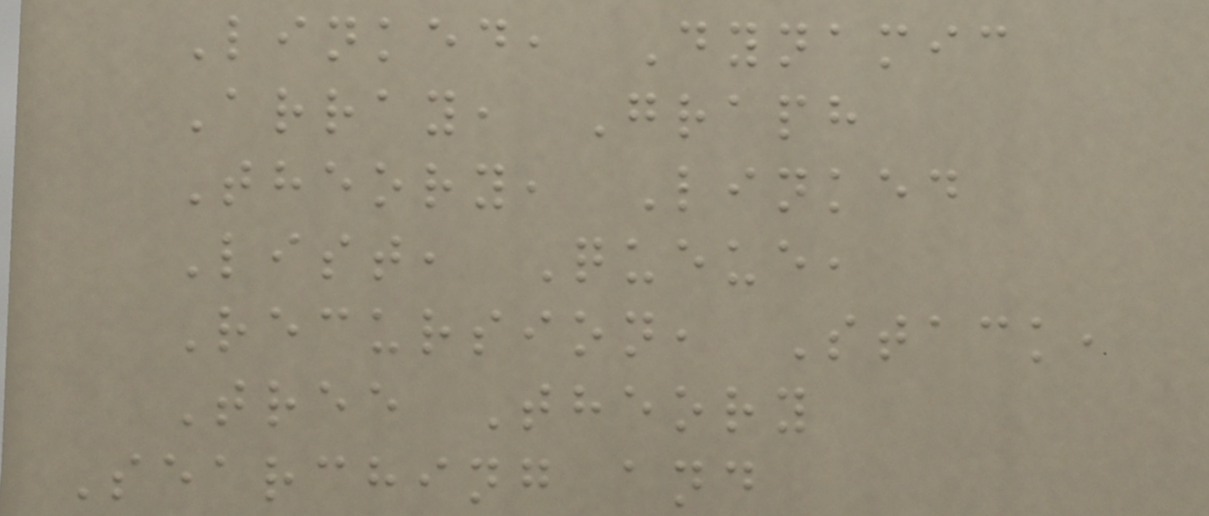Linked, Dynamic
Array, Graph
Theory, Linked
List, Queue,
Recursion, Stack,
Tree Theory
Searching and
